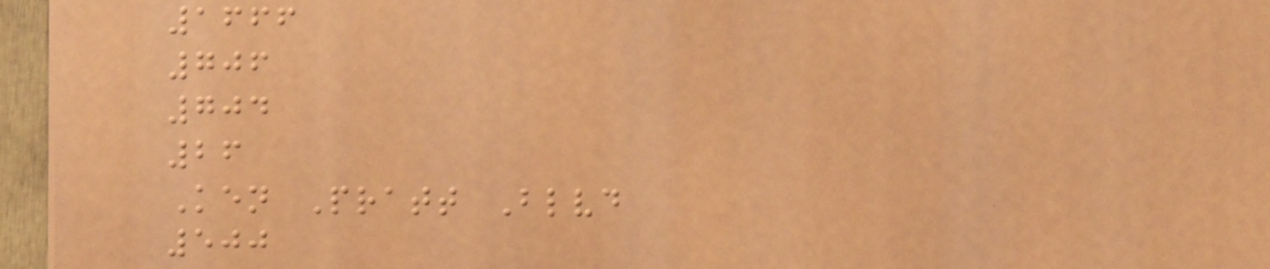1666
706
704
26
Ken Pratt Blvd
500
